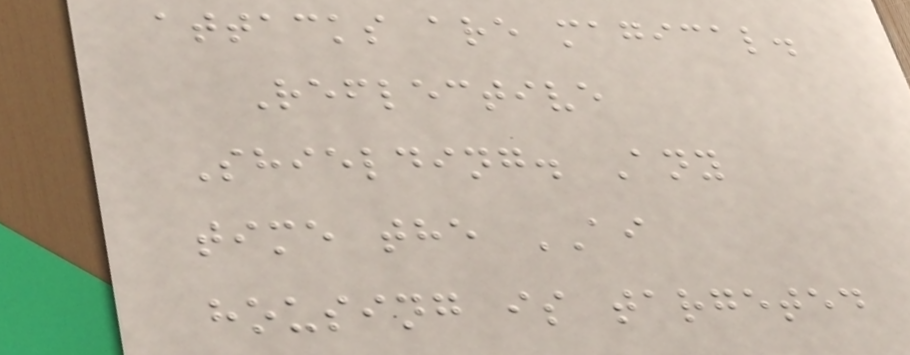attacks are magical.
Reflective
Shielding. Any
time the AI
housing is targeted
